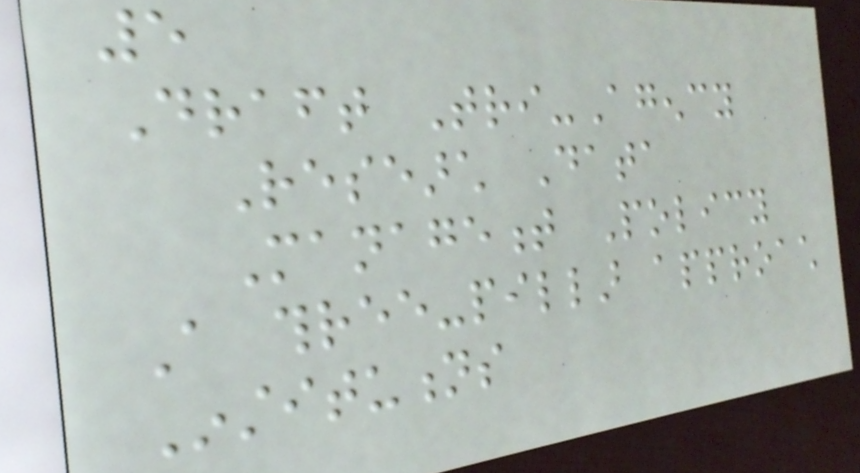5
Draft Tri-Agency
Research Data
Management Policy
A three-pillar approach
Institutions
